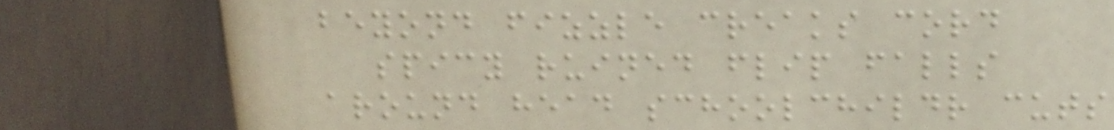beyond fizzle creaks cord
spicy ruined flip falls
around head schoolchildr cuts
